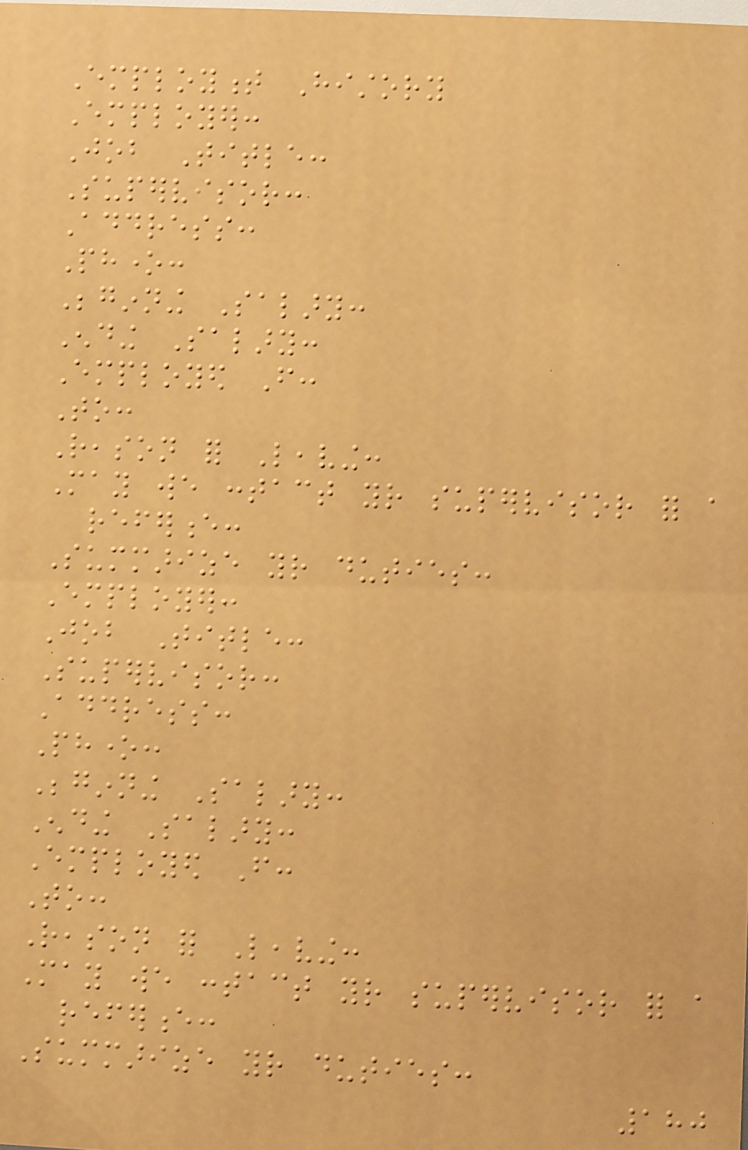Employment History
Employer:
Job Title:
Supervisor:
Address:
Phone:
Beginning Salary:
Ending Salary:
Employed From:
To:
Reason for Leaving:
May we contact your supervisor for a
reference:
Summarize your duties:
Employer:
Job Title:
Supervisor:
Address:
Phone:
Beginning Salary:
Ending Salary:
Employed From:
To:
Reason for Leaving:
May we contact your supervisor for a
reference:
Summarize your duties:
180
